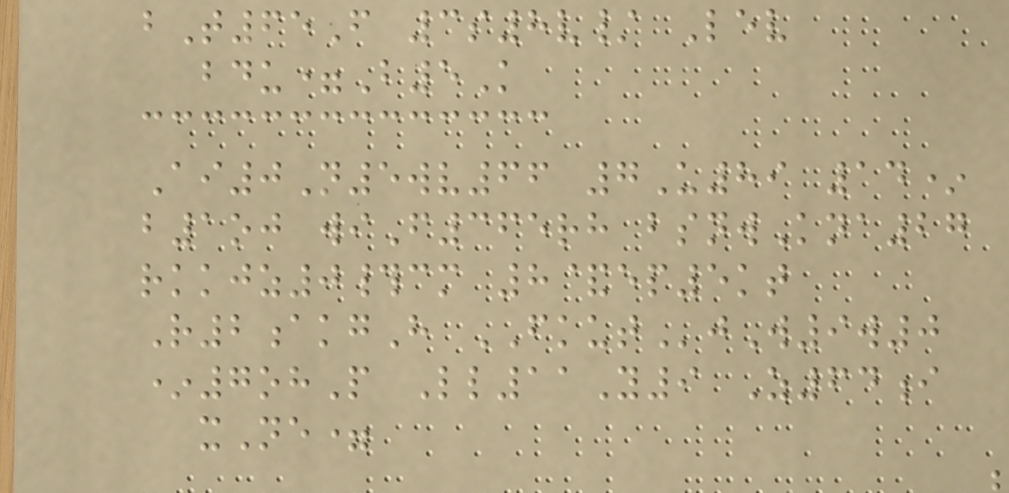bT65F 3s8v/ Lev
bdu=B5K
Ai0N5wv66 7U89 14*
b1oj wiF365rh bsnwKna27
rkkjz0#cm 8&ep5kt
R2akgH FKUTjW9w0
*7ohP Ll11Y9 Z64i
xNe=
